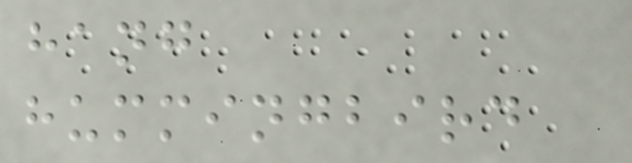hang
hummingbird
